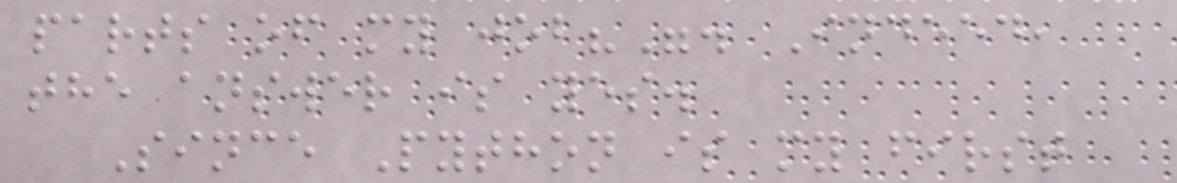parts of my job?". Indeed,
the answer is yes.
Since Python is my first
